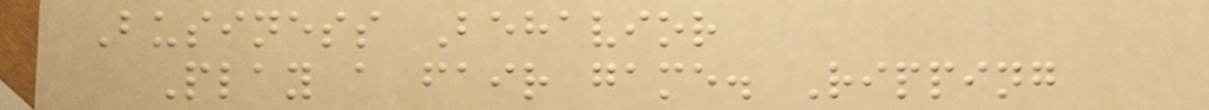Business Behavior
Play a fair game. Ripping
